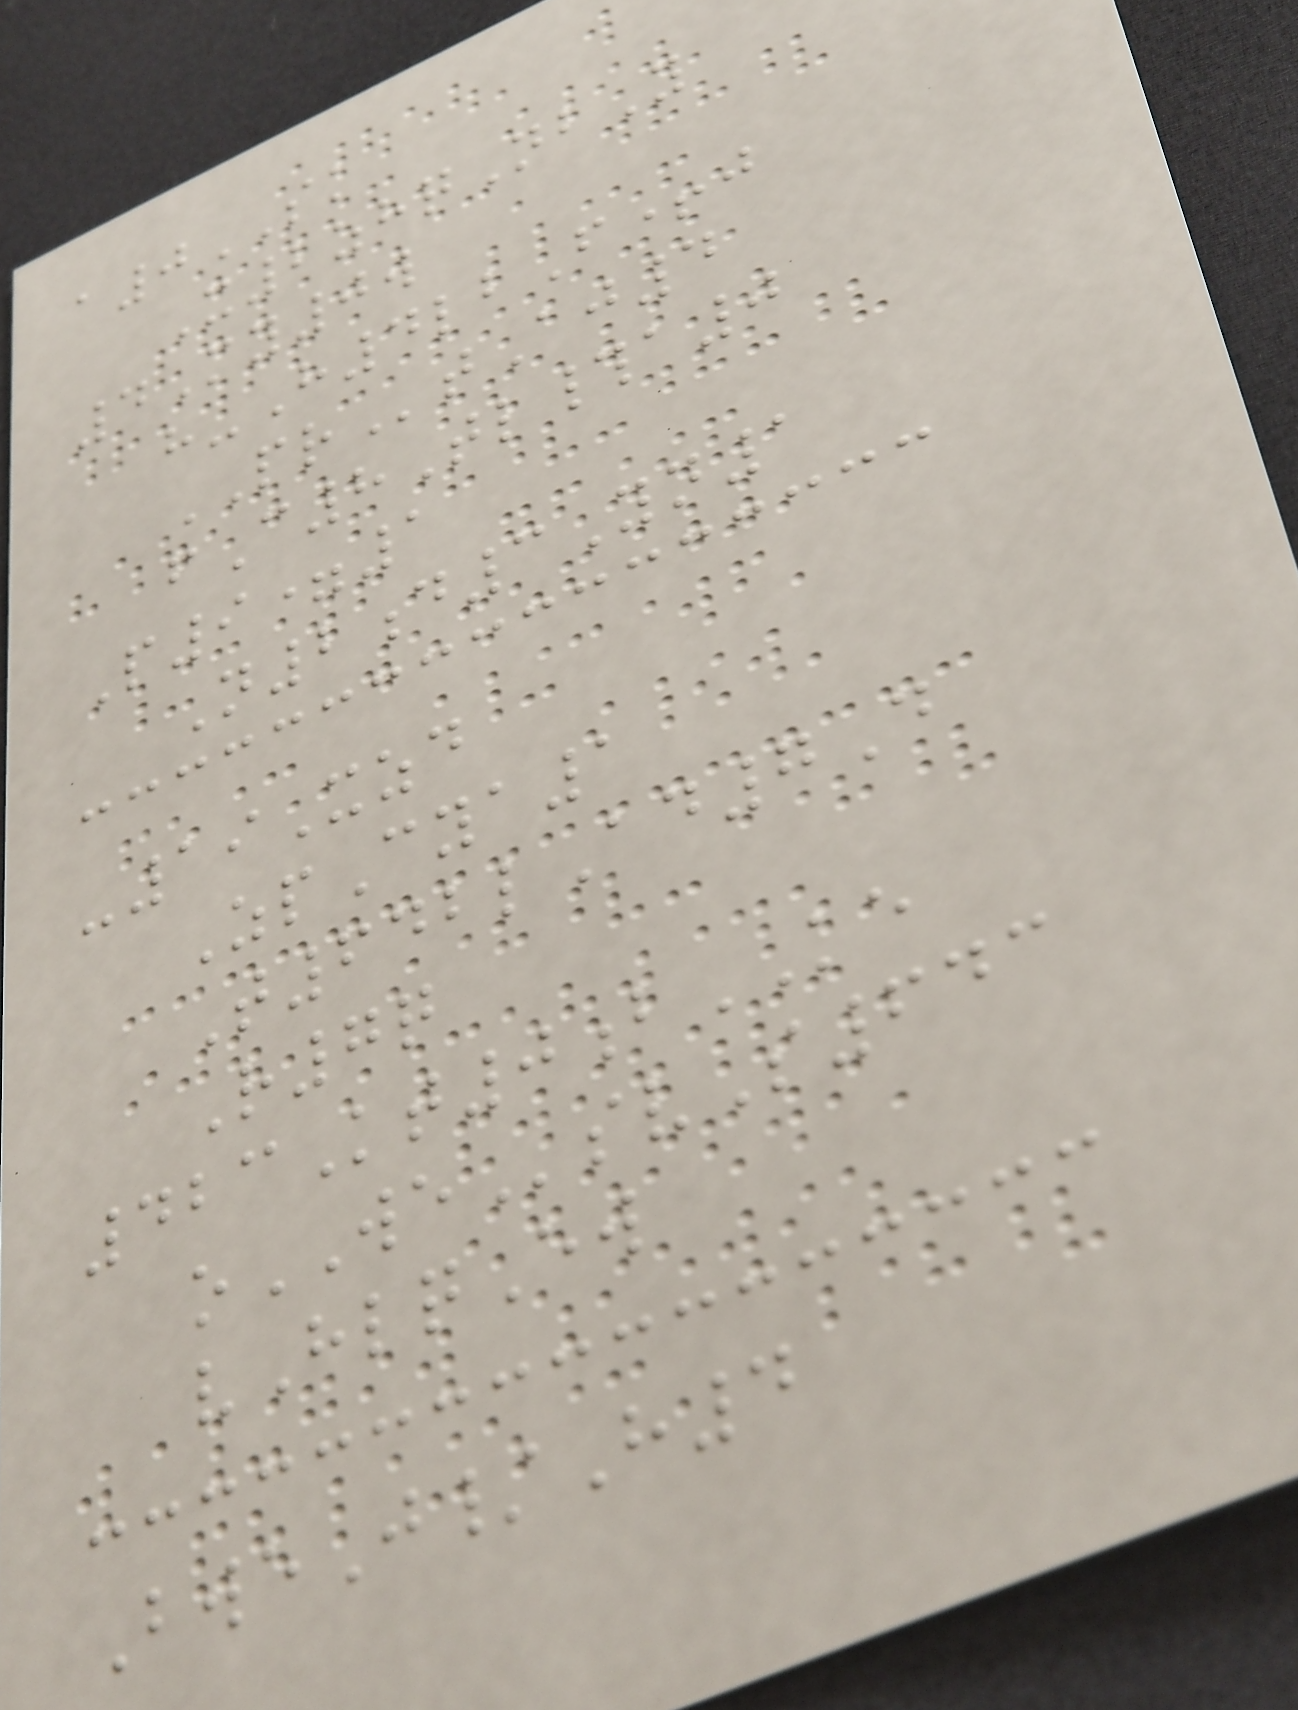a0SK
X2zhqNbY
4My0w
h-H4lbF+j
PRtAj4
fC8Tl#a0
P9=1
N2d3Yn1
-19Xzd
ZpCya1
T642lAd7D
R7q
423Kt0bKE
oWEsvS643
vHlqEw
BweJ/H4
